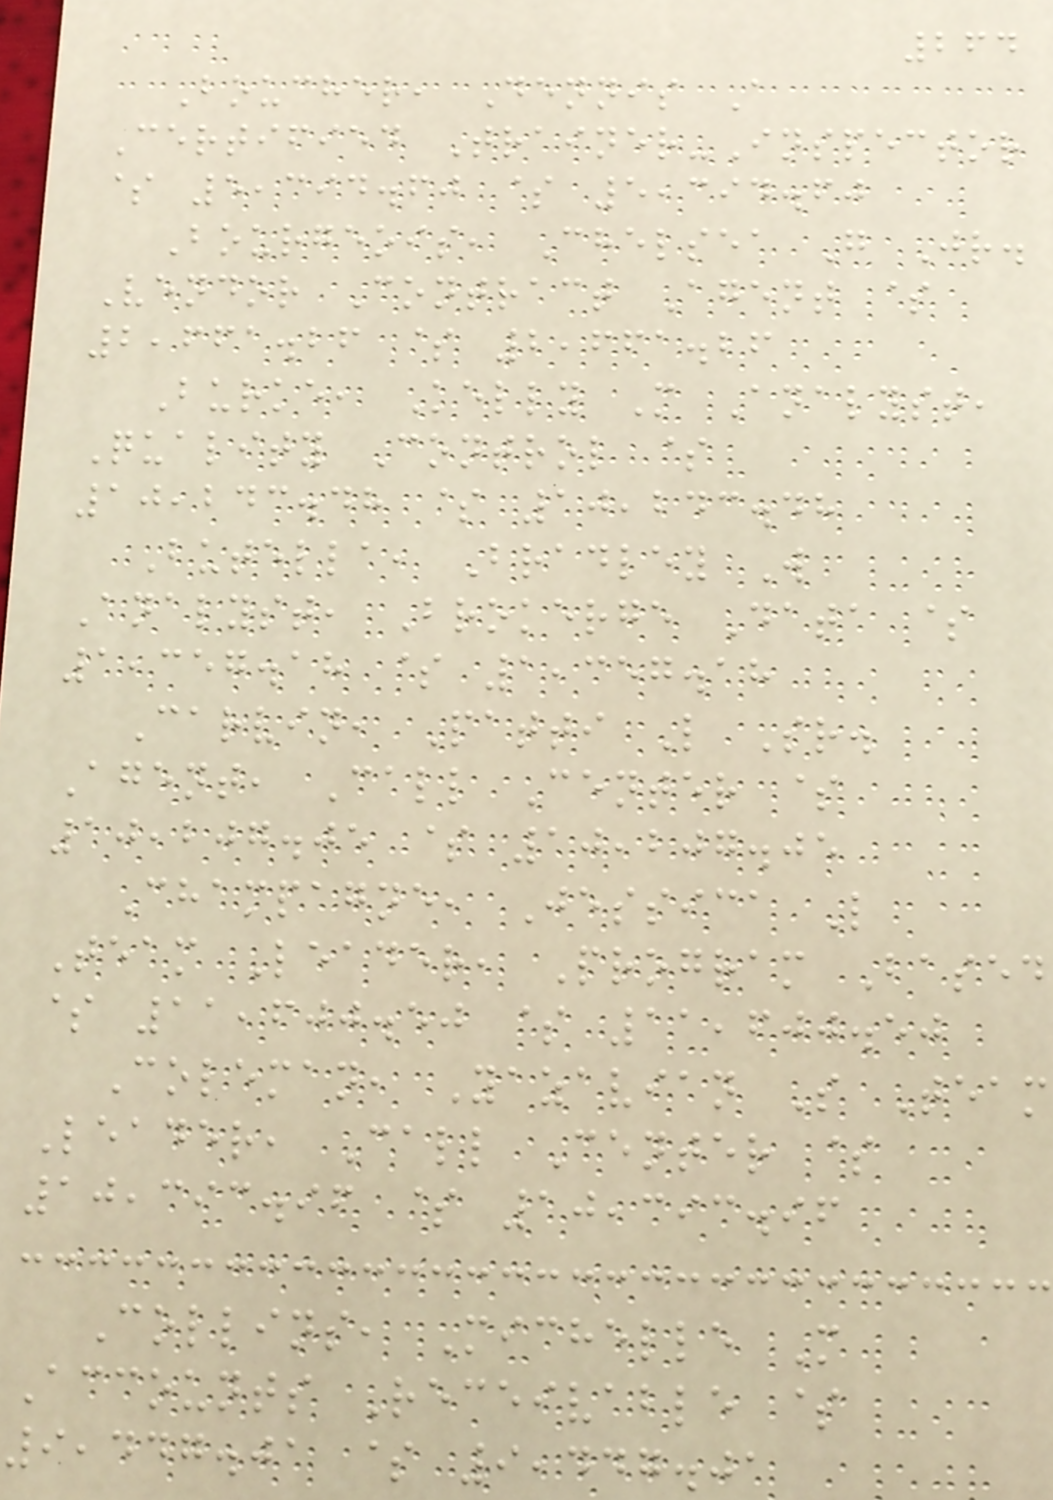264
Boucher, Dennis A
Certified Trainer-Inspector
$ 5,394.60 $ 5,394.60
Bourgeois, Chelsea G Jr.
Vendor Contract Agent $
2,661.26 $ 2,661.26
Burke, Kelly M Analyst,
Quality Control $
10,243.48 $ 10,243.48
Butella, Bradley W
Analyst, Brokerge Data $
1,357.18 $ 1,357.18
Carvin, Patti L Sr.
Agent, Call Center $
10,207.05 $ 10,207.05
Champagne, Jessica L
Team Leader, Program Based
$ 11,600.50 $ 11,600.50
Coleman, Yazavian S Team
Leader, Call Center $
10,393.96 $ 10,393.96
Collins, Michelle M
Accounts Receivable $
9,447.01 $ 9,447.01
